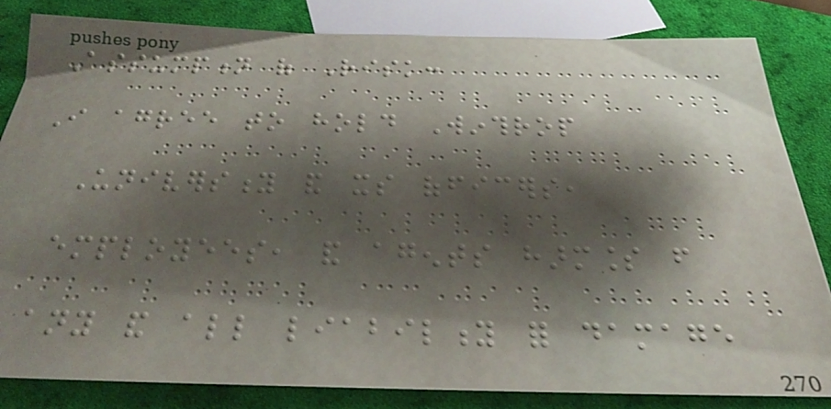Assumption of Risk:
I agree to hold Winthrop
University and its officers,
employees, and agents harmless from
any and all liability for damage
